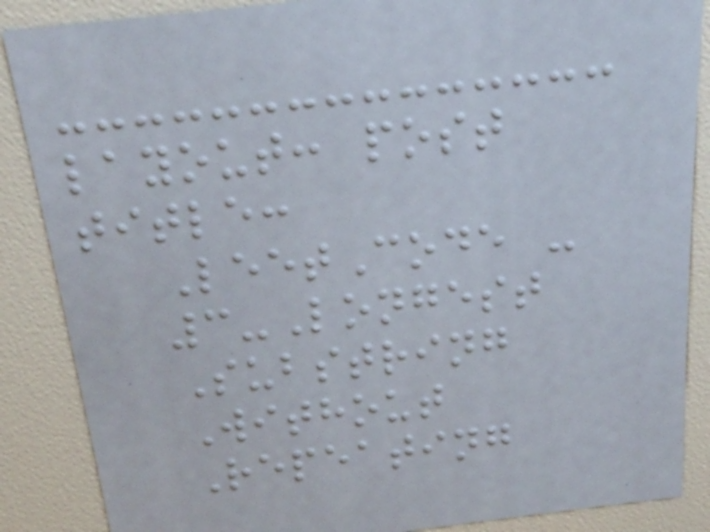layout: post
title:
LeetCode -
3-Longest
Substring
Without
Repeating
